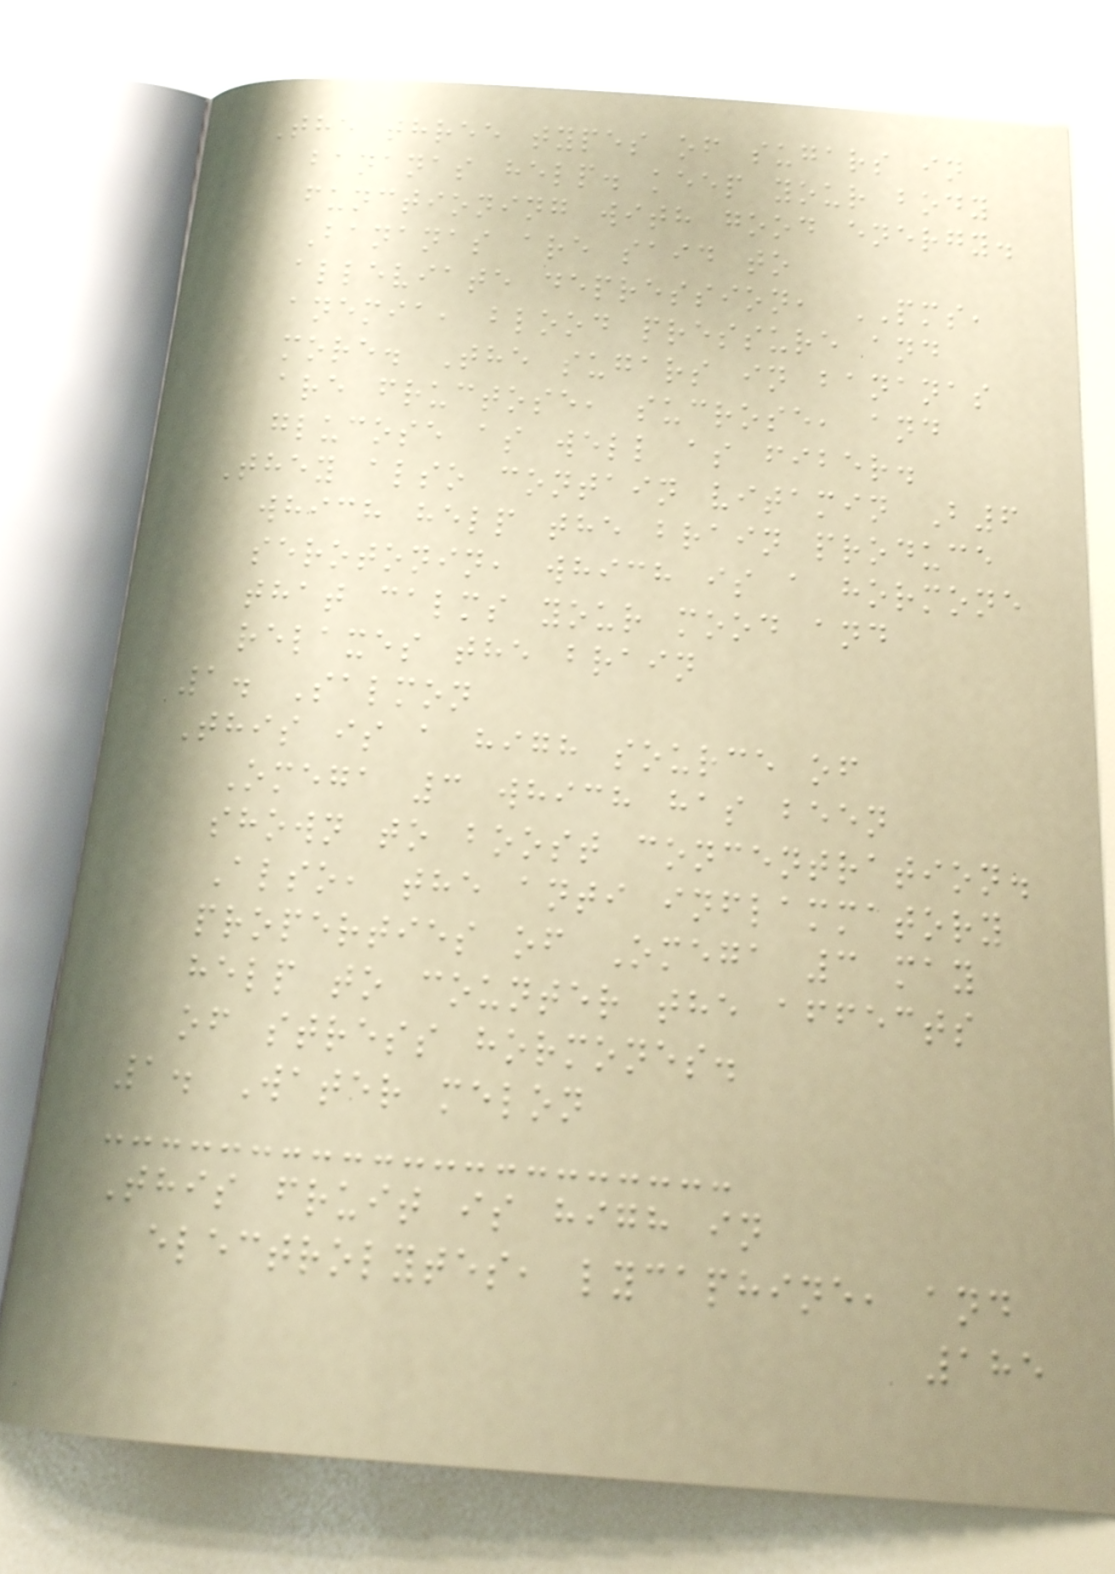The three types of sugars in
bananas help. keep your body
functioning with good energy.
Bananas are said to
alleviate depression, PMS,
anemia, blood pressure and
more. The sugars in bananas
are fructose, sucrose, and
glucose as well as fiber.
They also contain vitamin B6
which help the brain produce
serotonin, which is a hormone
that calms your mood and
relaxes the brain
1. Salmon
This is a high source of
Omega 3 which has been
shown to boost concentration.
Also, the anti inflammatory
properties of Omega 3 may
help to counter the affects
of stress hormones.
1. Water melon
This fruit is high in
electrolytes, lycaphine, and
185
